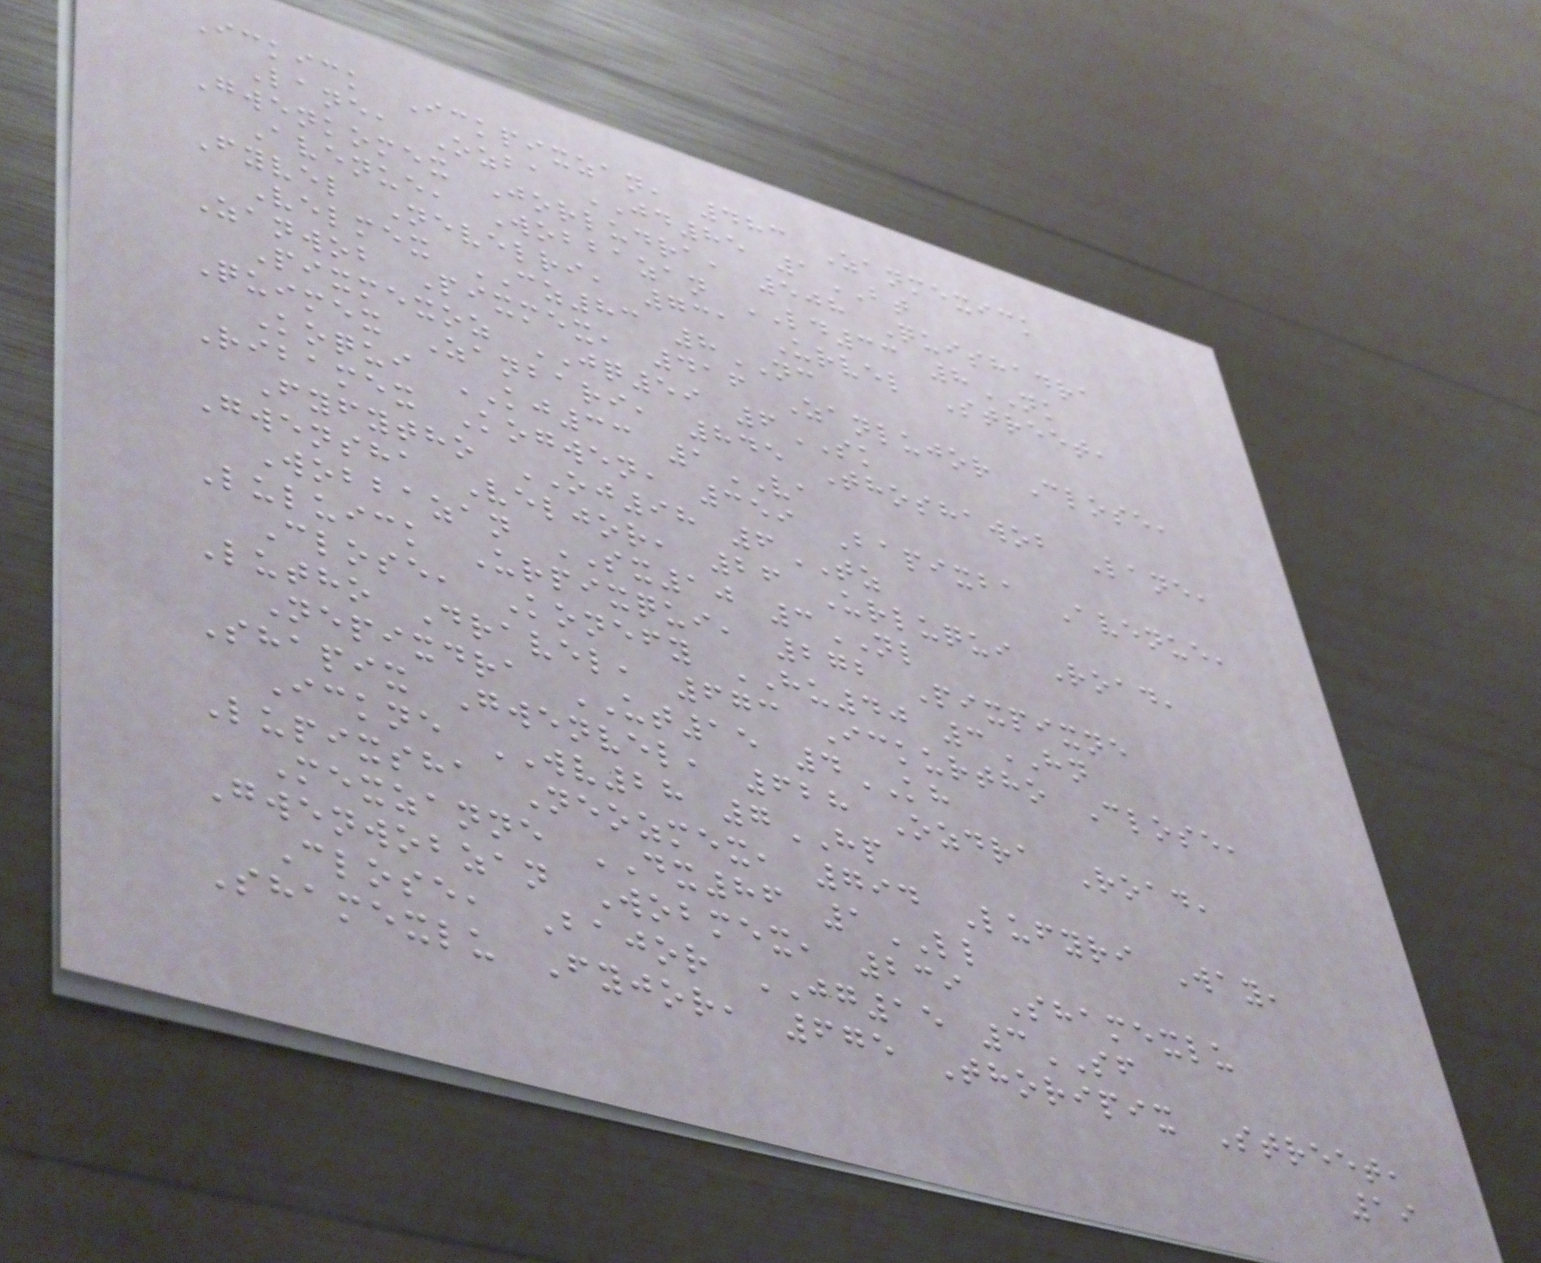Ickick Ickpixzan, 483 Zanmexick
Lane, Ozba JD85 1BT
Gwenkomex Jorludra, 508 Quishadra
Avenue, Wobbazan LD33 8NK
Fyvel Nevelri, 731 Urvel Street,
Velmex CZ83 8NC
Zanwob Pixmex, 416 Zanlujor Close,
Pixmexoz JQ59 6SK
Quimex Zanbari, 845 Thoshawob Lane,
Koqui KJ33 1VA
Ribamex Kogwen, 359 Bapixba Avenue,
Fyfytho OJ98 6TZ
Gwensha Veljor, 26 Urluqui Road,
Wobbazan SX10 3NL
Luluick Urpixqui, 272 Pixpixne
Close, Konefy HU40 3HN
Lutho Dravel, 673 Ickurtho Close,
Nepixdra UT15 4KH
Shapix Gwenvel, 628 Ozdra Road,
Ickne WV28 7HP
Lupixsha Neozmex, 794 Lufyri Way,
Mexzanne DX86 1LL
Gwenwobzan Wobmex, 239 Shamexlu
Close, Bajor JG15 3SF
Shamexlu Fyjor, 675 Thoripix Street,
19
